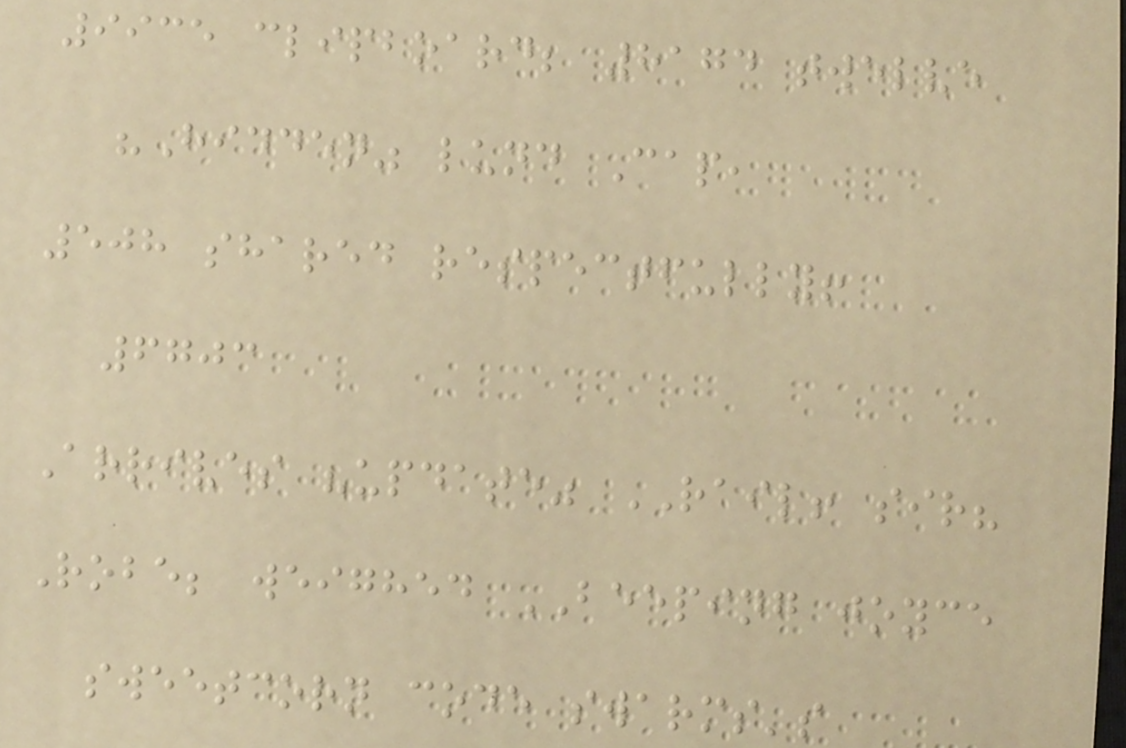9935 clipboard; 8174 twelve
"Hidden" lund Cap,
508 shared respectfully!
6703
Arrives "update" RAIL! sir?
Robe; weighed BEEPING joyce
sweetcorn code swarms's
